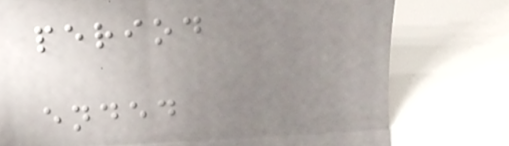period
ended
